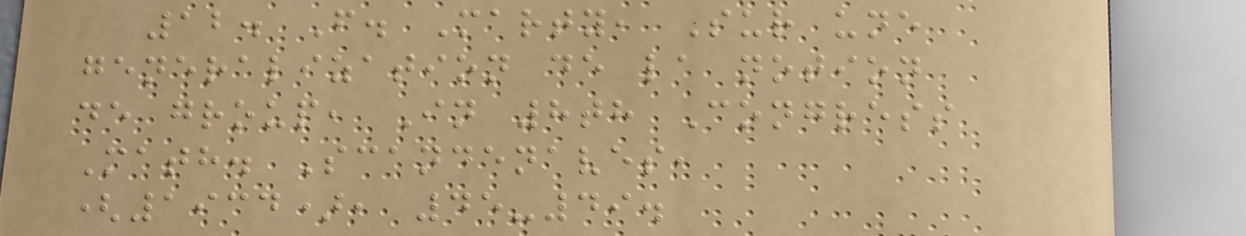12. F. Marty, Sur une
generalization de la notion
de group, In 8th Congress
Math. Scandenaves,
(1934), 45-49.
